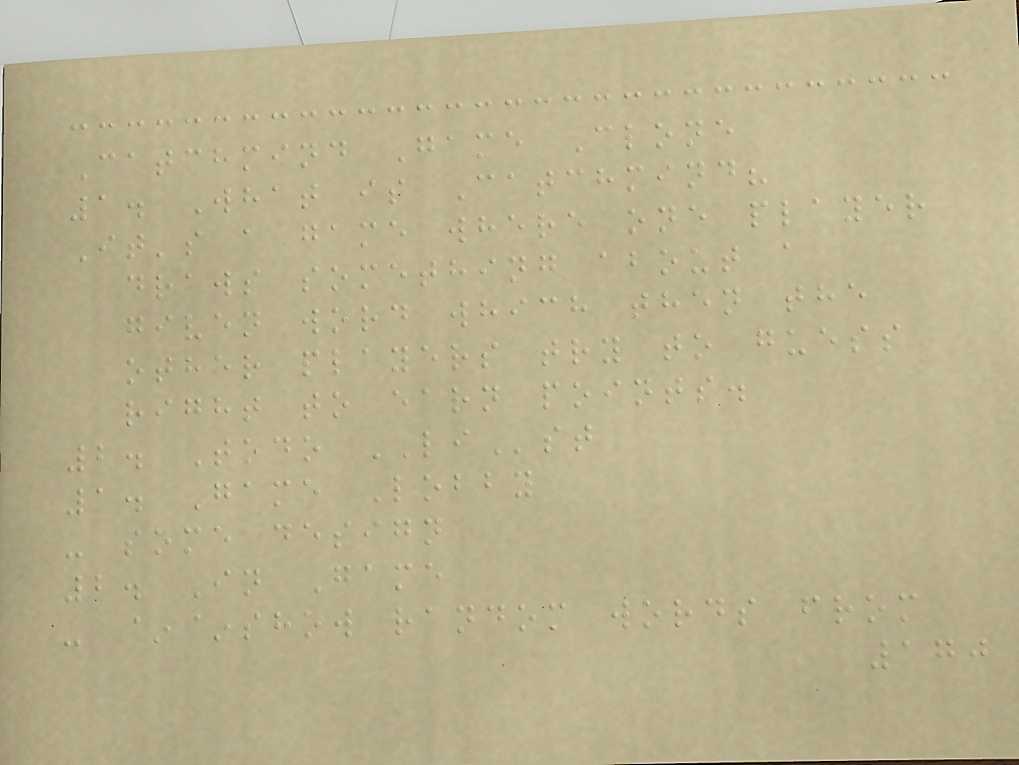Catchmind Game Clone
1. What is Catchmind?
It's a game where one player
draws something about a
given word which then the
other players try to guess
right to earn points.
2. Todo LIst
1. Game Lobby
- some design
2. In Game
- ~~show random words from
170
